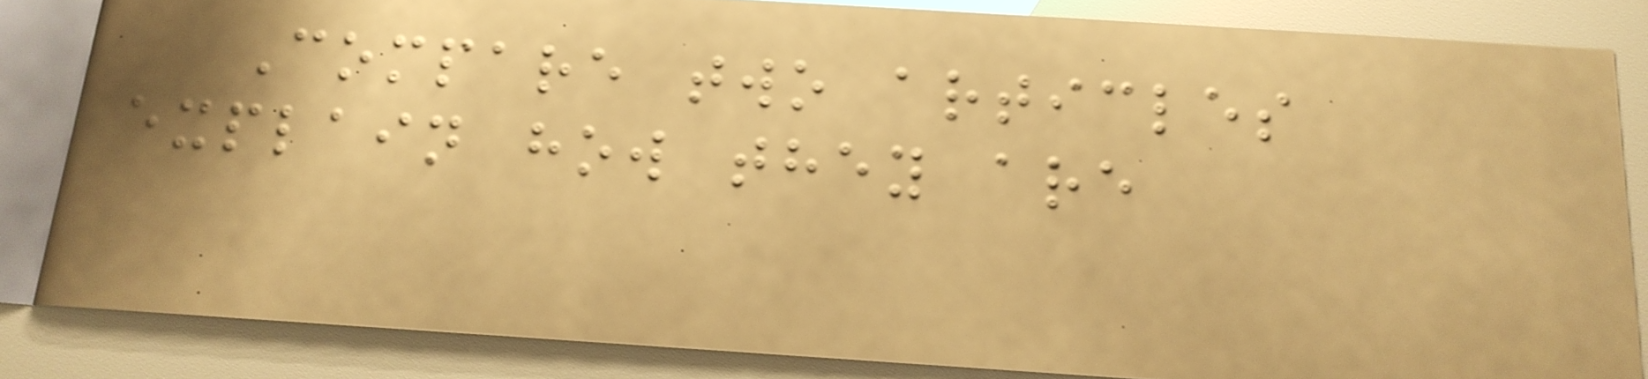Compare two articles
explain how they are
